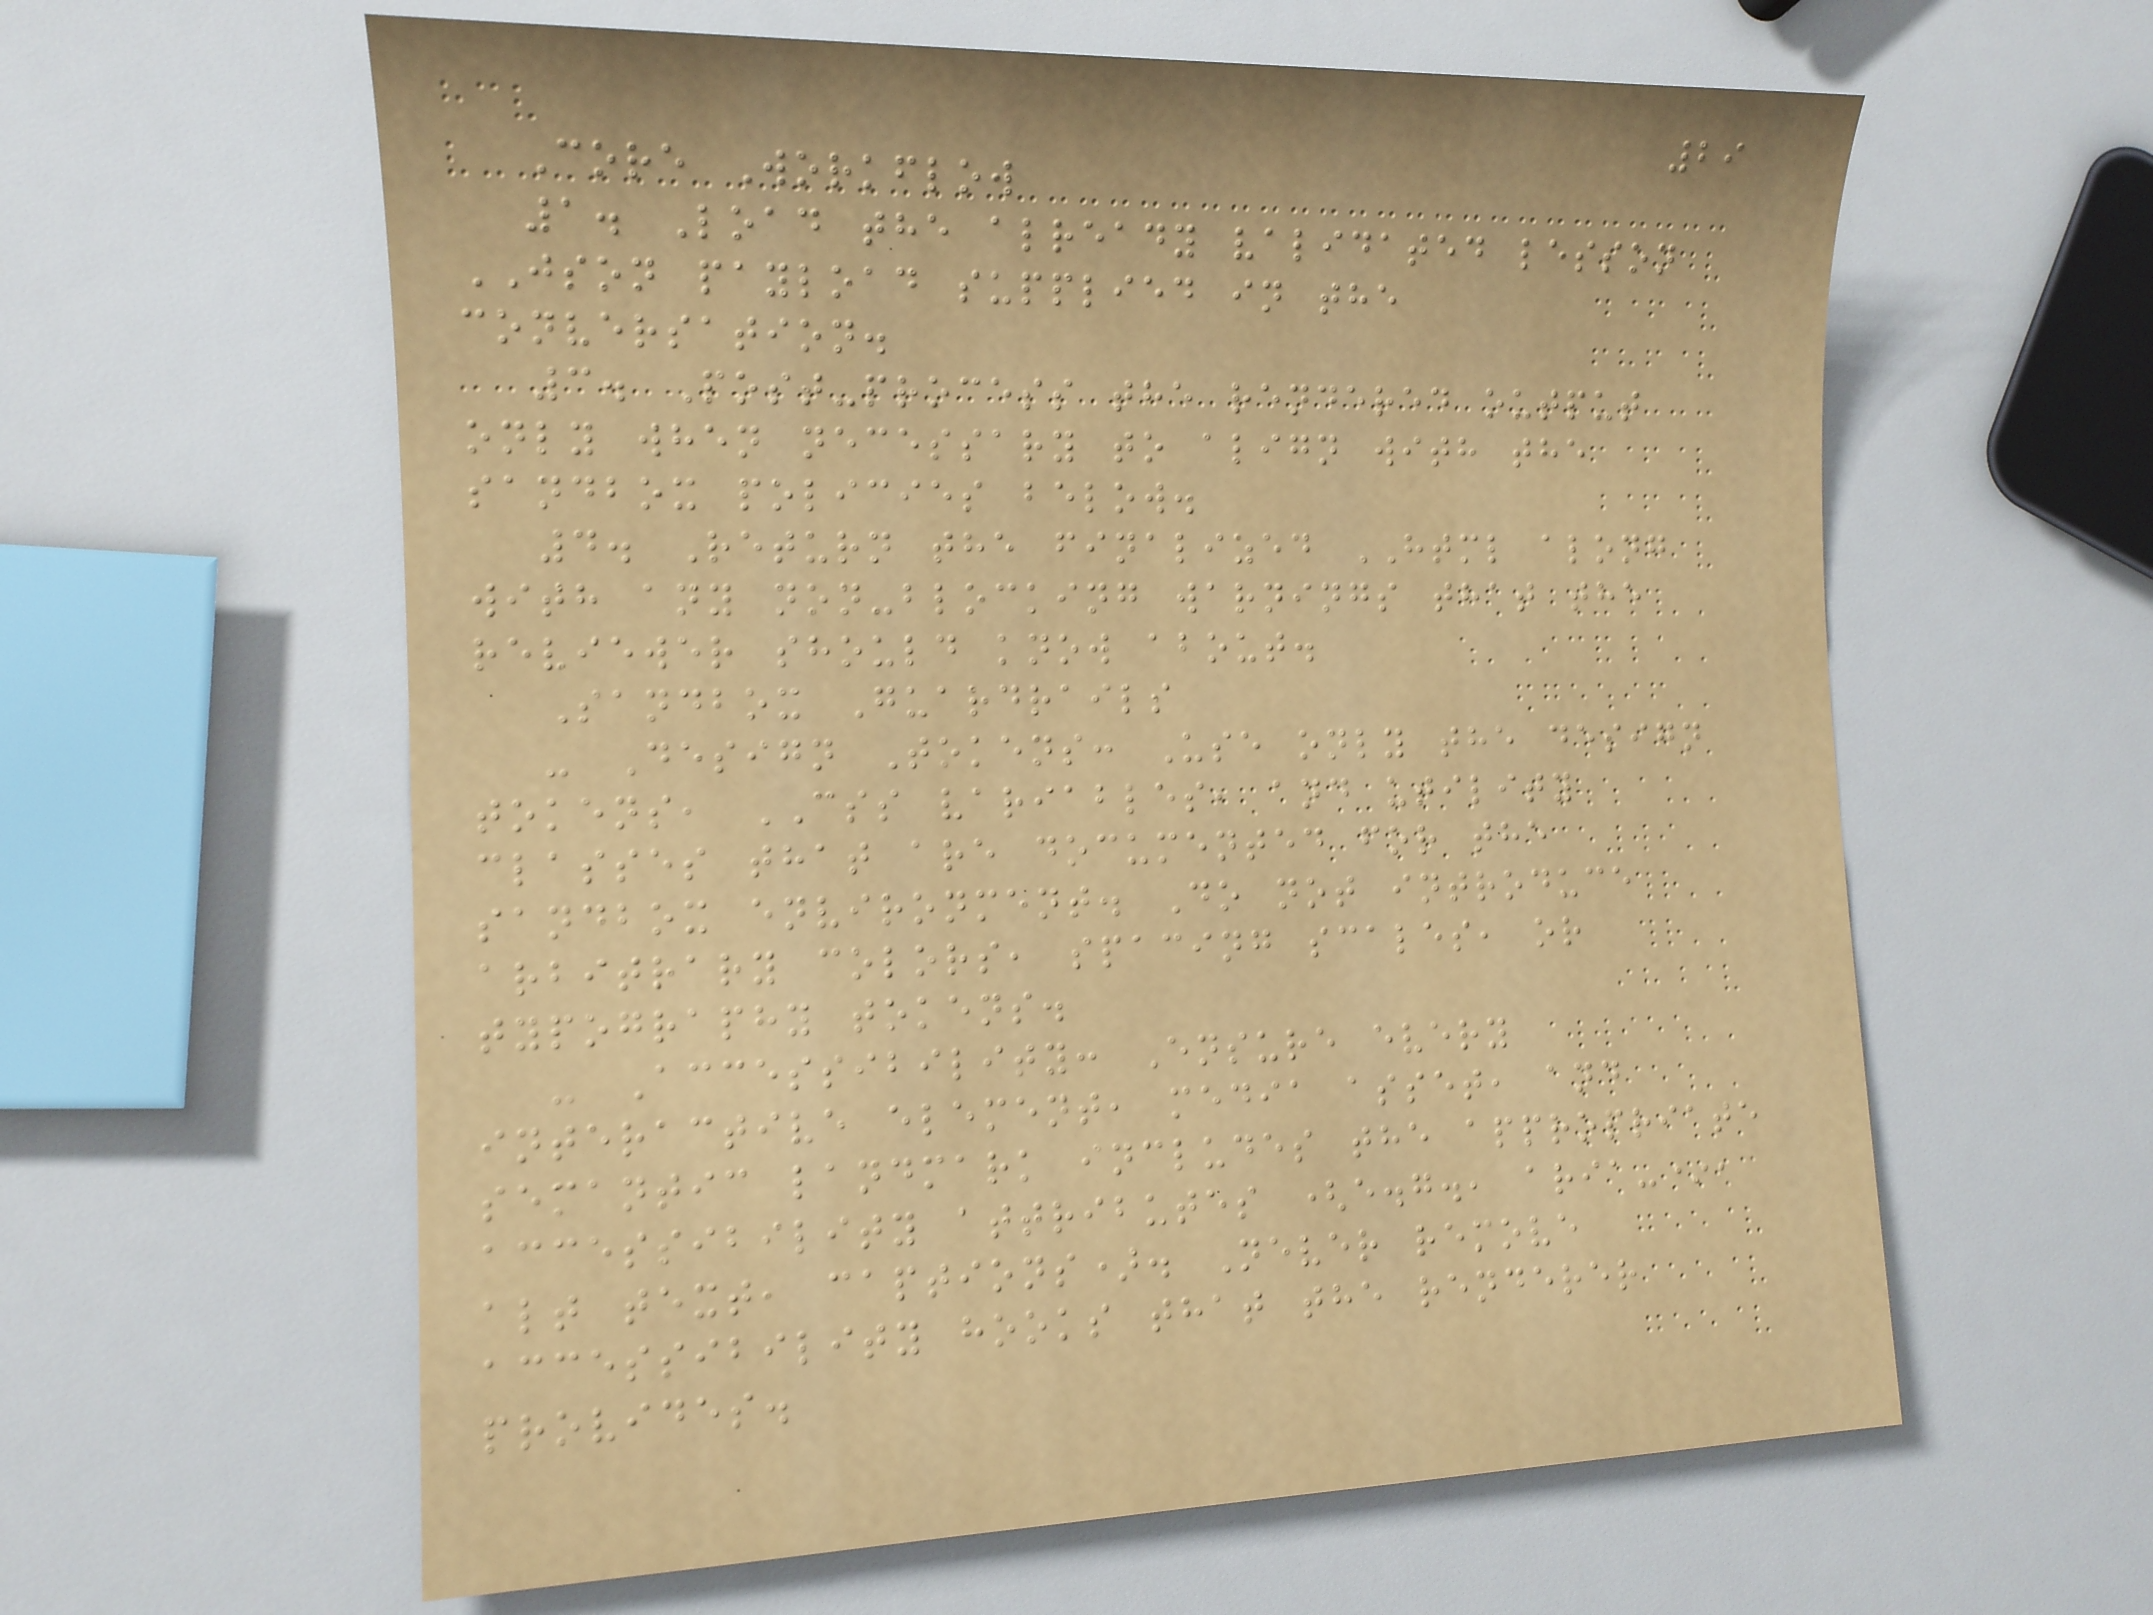29
Core Workflow
1. Load the already validated lesson
JSON payload supplied in the
conversation.
3. Post-process the rendered output
only when necessary to align with the
sandbox policies below.
4. Return the finalized HTML along
with any non-blocking warnings that the
reviewer should know about.
Sandbox Guardrails
- Design Tokens: Use only the design
tokens, CSS variables, and utility
classes that are documented for the
sandbox environment. Do not introduce
arbitrary colors, spacing scales, or
typography tokens.
- Accessibility: Ensure every
interactive element, media asset, and
semantic landmark includes the appropriate
accessibility attributes (e.g., aria-*,
alt text, captions). Never remove
accessibility hooks that the renderer
provides.
